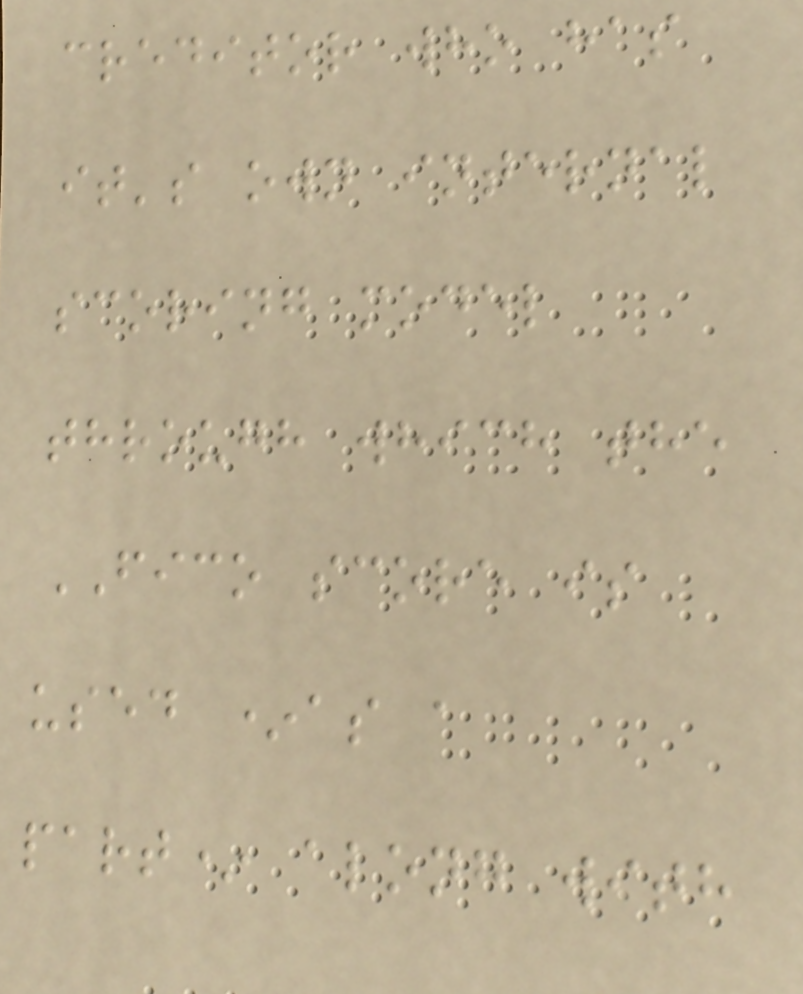creditor who has
it's own internal
scoring model
through which the
FICO score is
used *as a
part* along with
